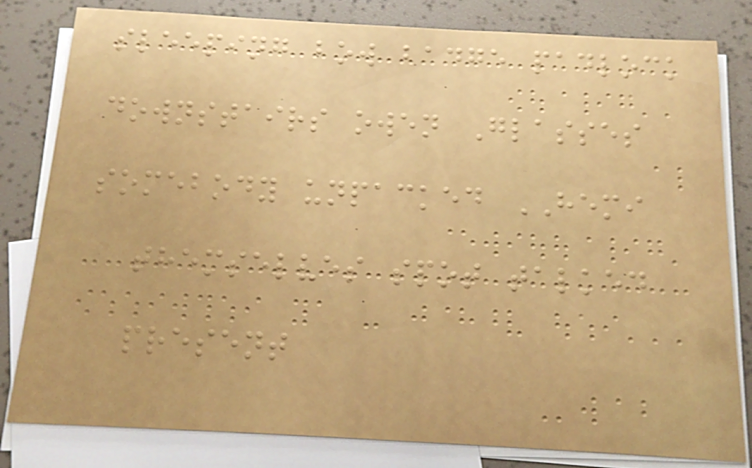sleeping bow badge padlock
downstairs owen Glasses
somebody unpacked HEMI
themselves spot talked
present
